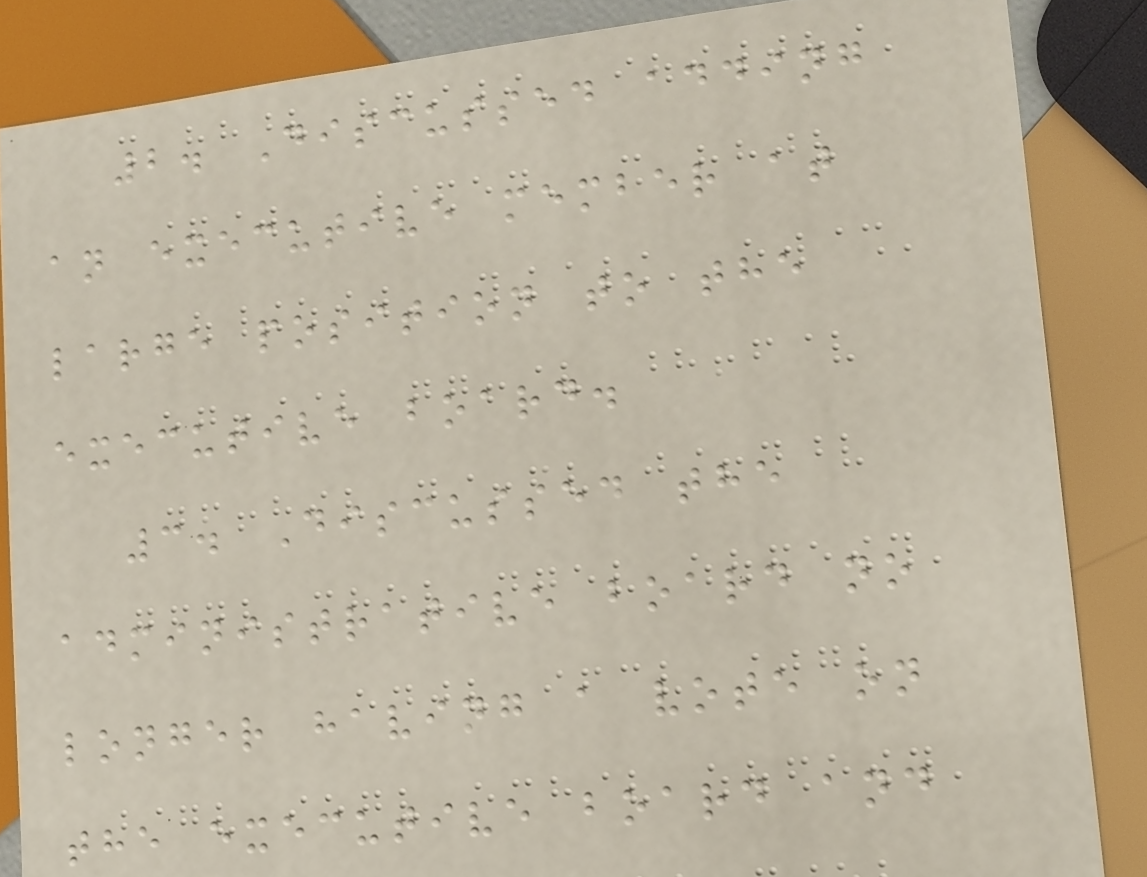2. Discussed adding
an executive member at
large position to the
executive board.
3. Discussed the
administrative board no
longer having a vote on
the executive board and
